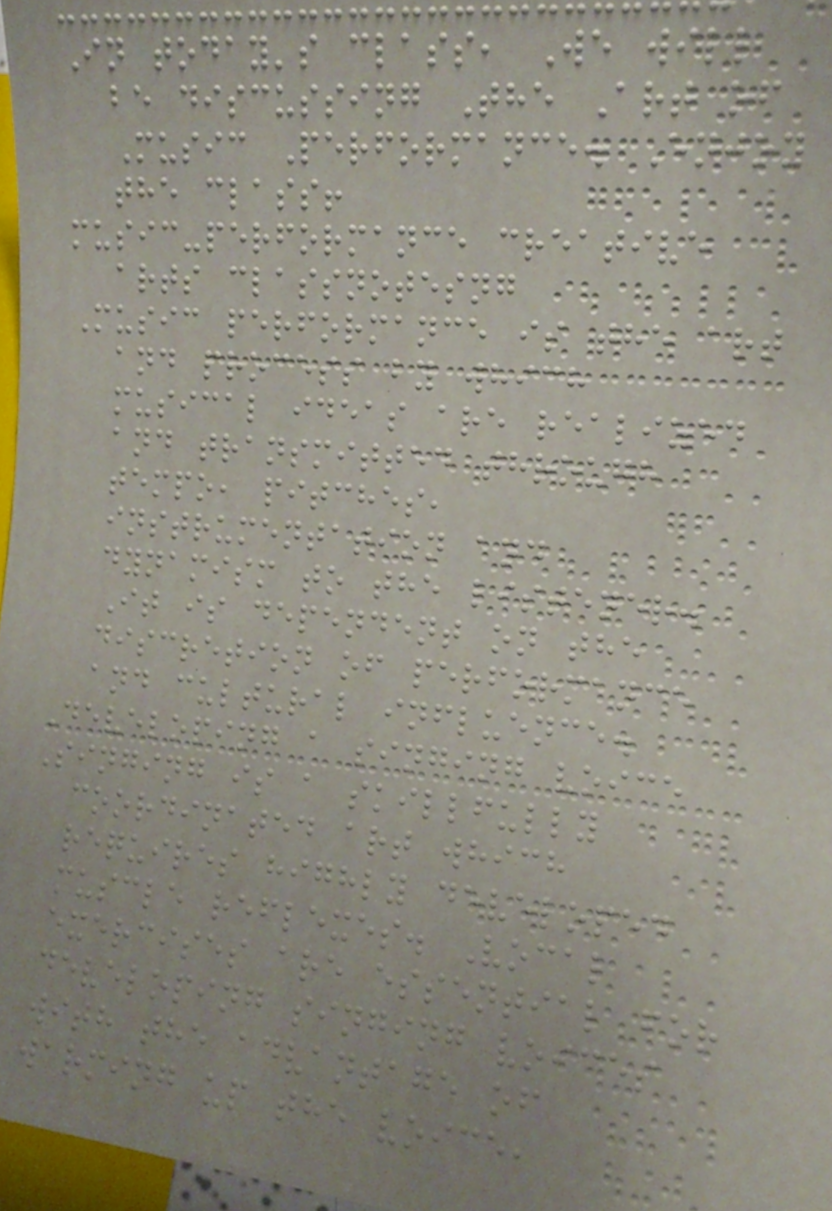In today's class, We will
be discussing The Art of
Music Performance. Enjoy
the class!
music-performance creative
arts classnotesng
Music performance is the art
and process by which
musical ideas are realized
and transmitted through
tempo, pitches,
instrumentation and
dynamism to the listener.
It is dependent on the
discretion of performance
and cultural influence.
Developing a singing voice
Singing is a skillfully
coordinated art which
requires highly developed
muscle reflexes. Vocal
exercises are essential for
developing singing voices
with the advantage of
warming up the voice,
